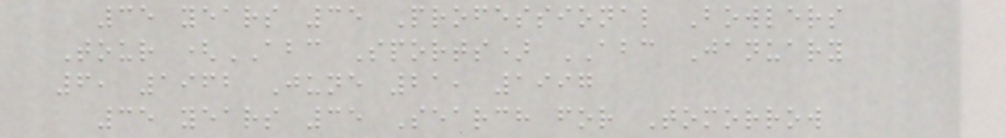35 years 35 Professional Bowlers
Tour (ABC Sports) ABC January
6, 1962 June 21, 1997
35 years 35 Search for Tomorrow
